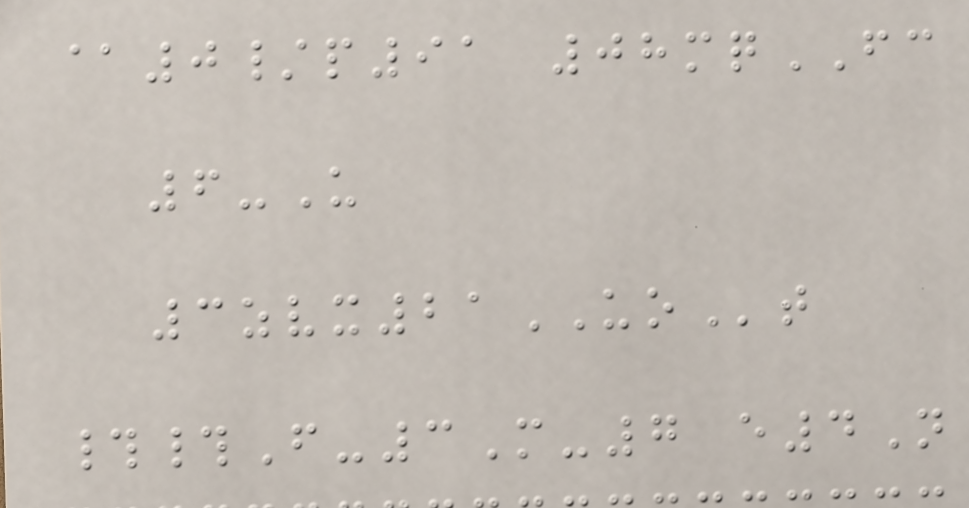@0/p91 08mqFC
6-U
3zvx21UOt
##F-3M-7 e4N
